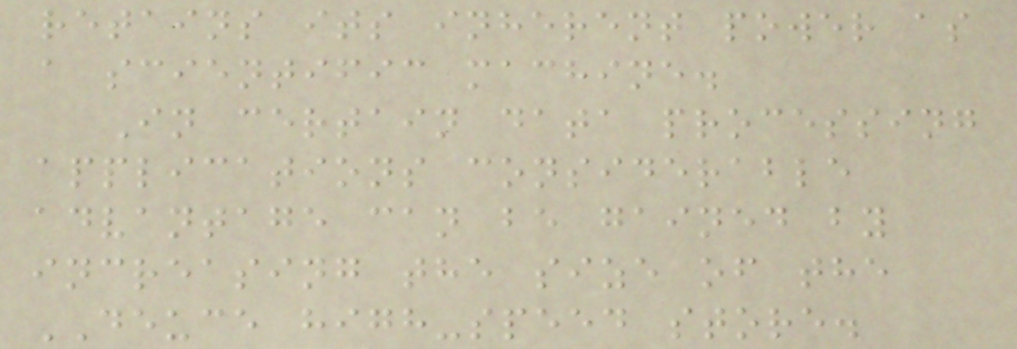retains its inherent power as
a scientific machine.
In certain data processing
applications considerable
advantage can be gained by
increasing the size of the
DEUCE high-speed store.
